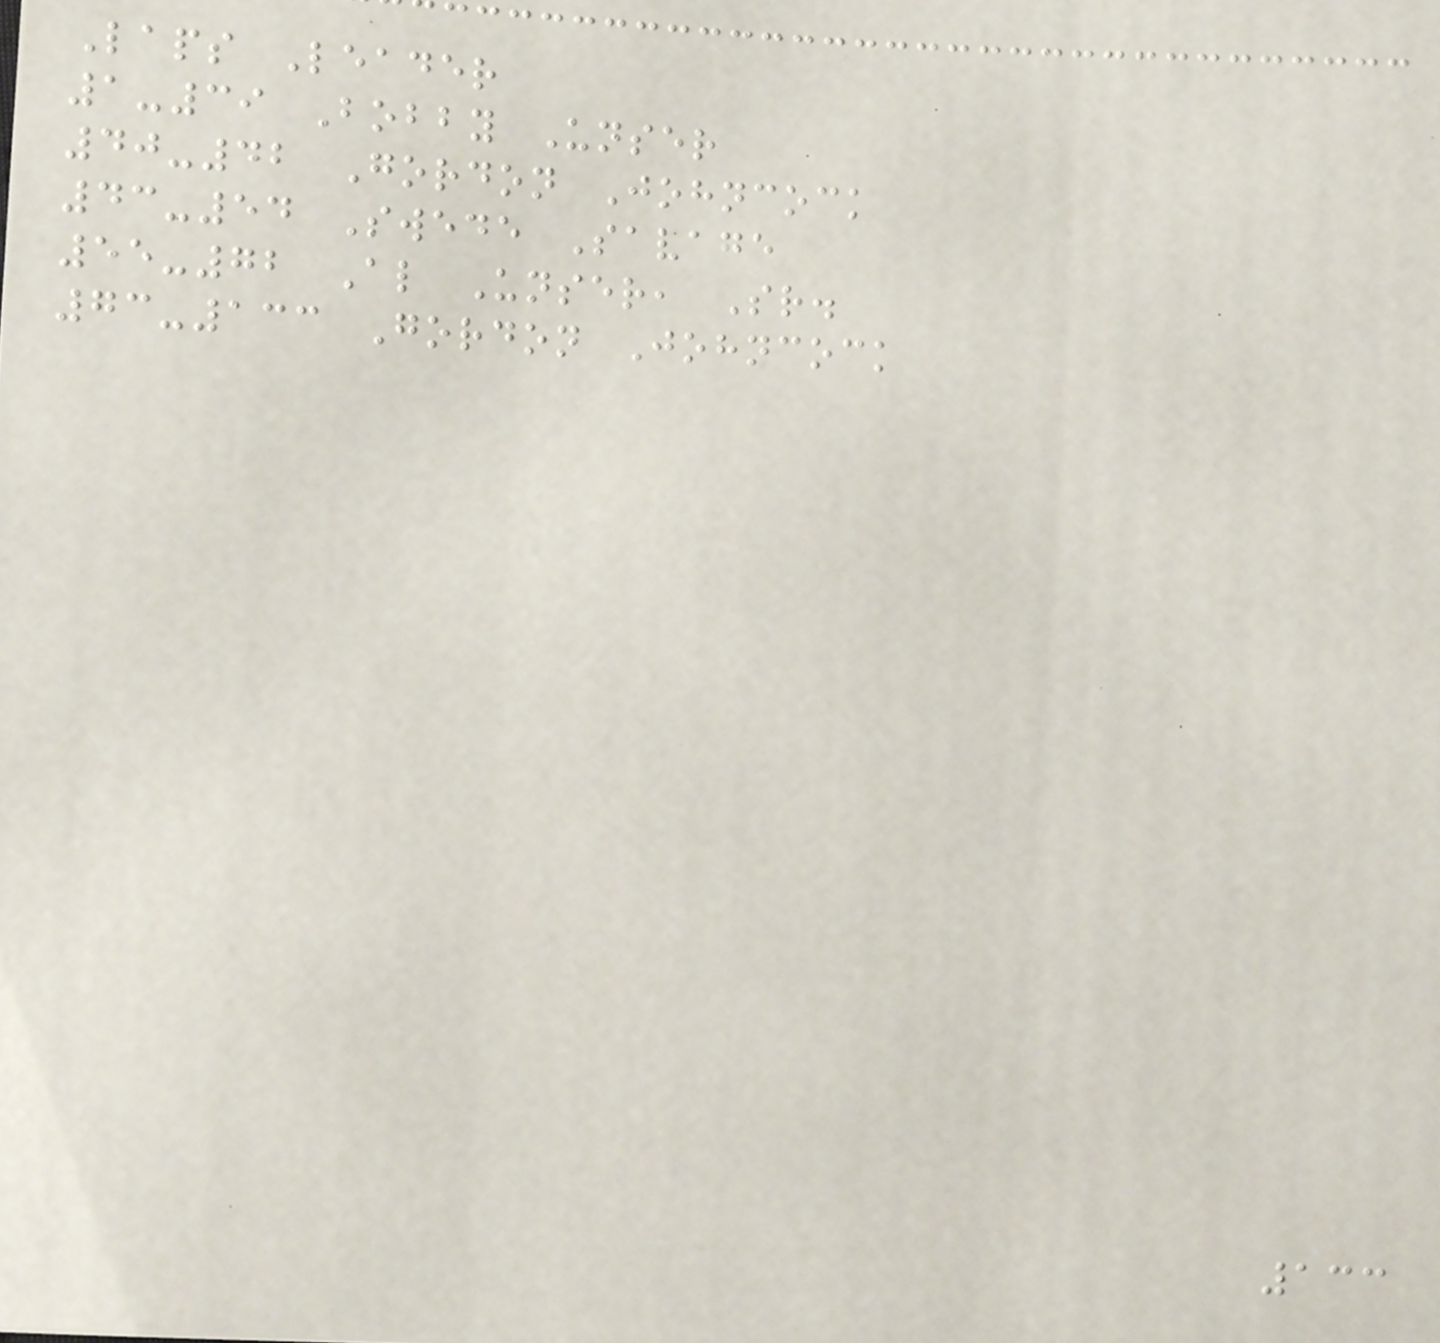Laps Leader
1-39 Bobby Unser
40-42 Gordon Johncock
43-54 Swede Savage
55-72 Al Unser, Sr.
73-133 Gordon Johncock
133
